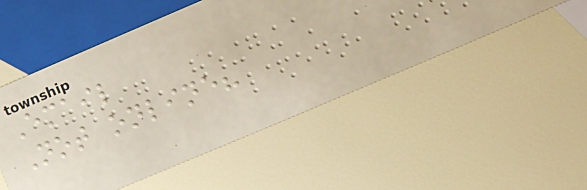Email
Not online?
